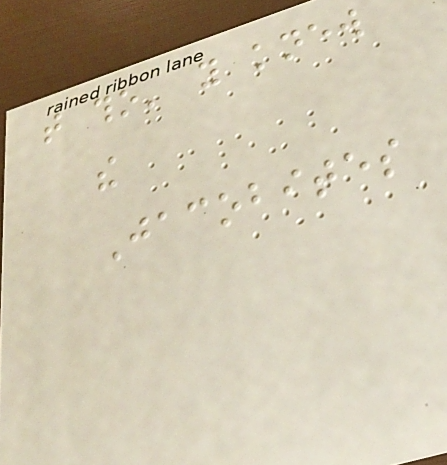that tho' you knew
the
Jacobites
